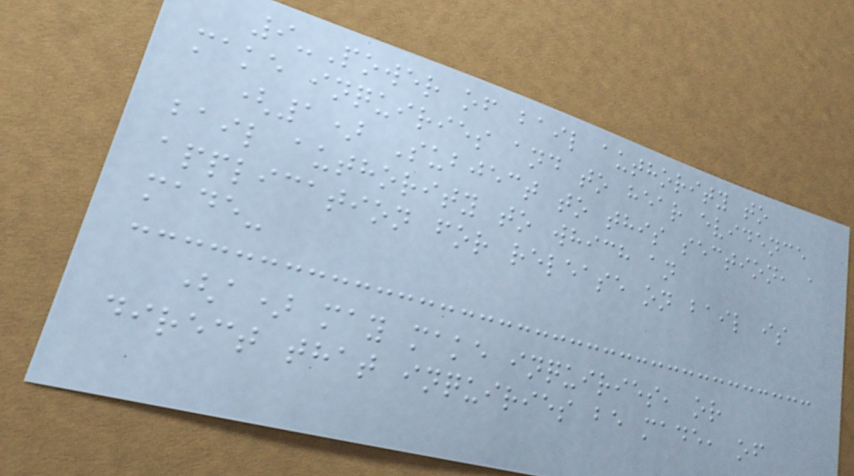9-Power of bail authority to
make inquiries and to hear evidence
(1) Subject to this section, a
bail authority to which an
application for release on bail is
made-
(a) may make inquiries, or
direct that inquiries be made, of
